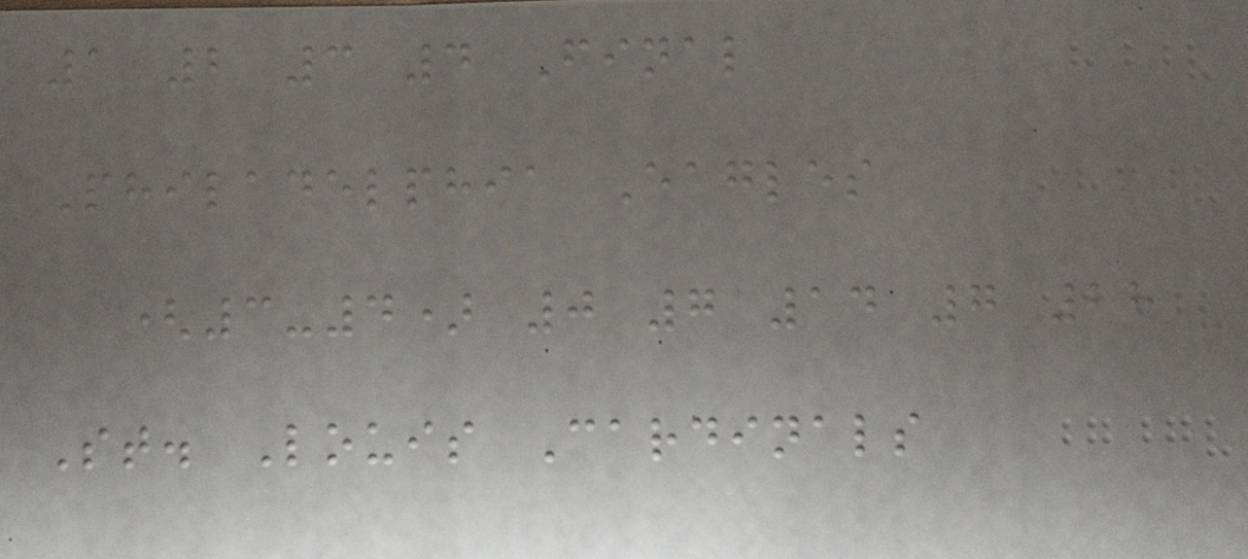1 2 3 4 Final
Philadelphia Eagles
(3-4) 0 7 14 7 28
St. Louis Cardinals
